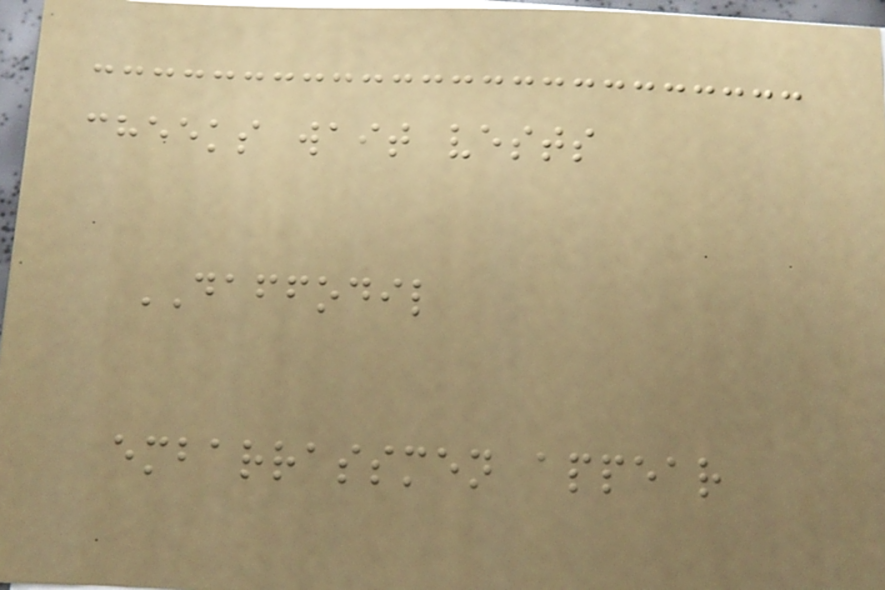cheeks wait vests
DAFFODIL
embarrassmen appear
